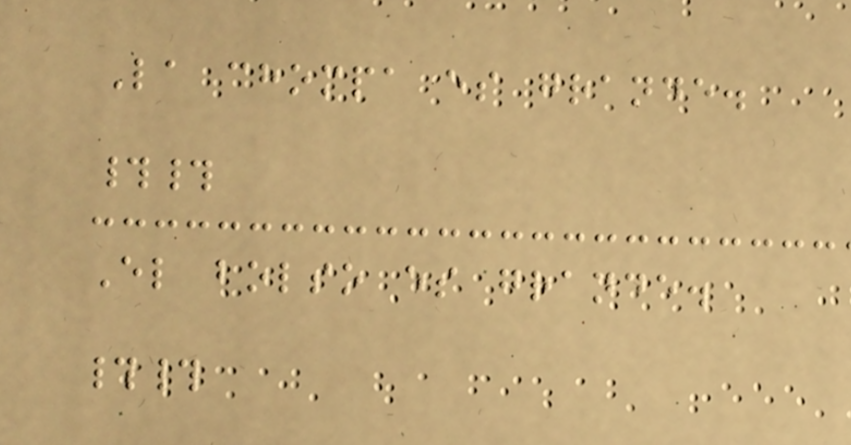La chompa es grande.
##
El bolso es grande.
##
